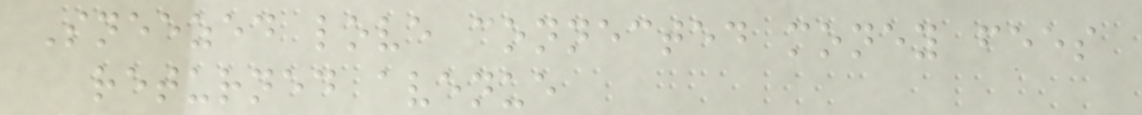Sneezed love connected money fees
returned avenue
